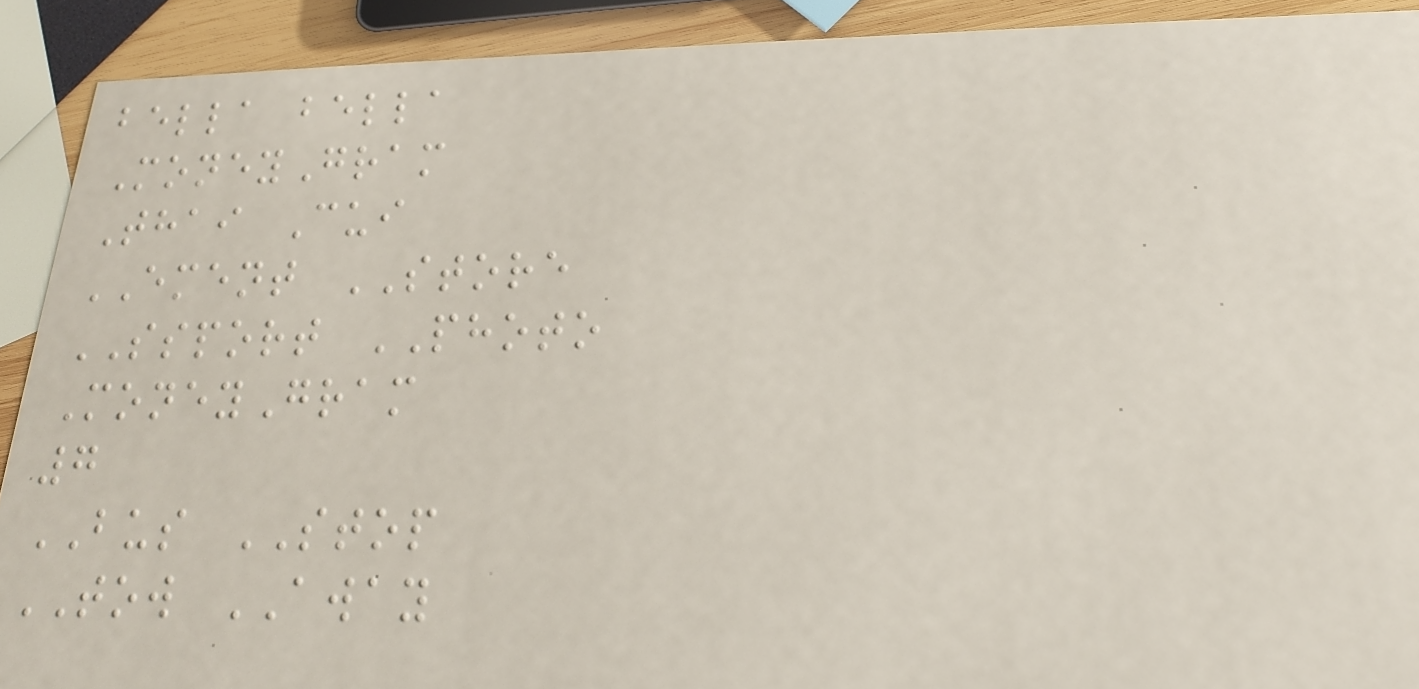bella bella
MoneyGram
Thai Cui
EMENT STORE
SSPORT PHOTO
MoneyGram
7
BUS STOP
TOW AWAY
